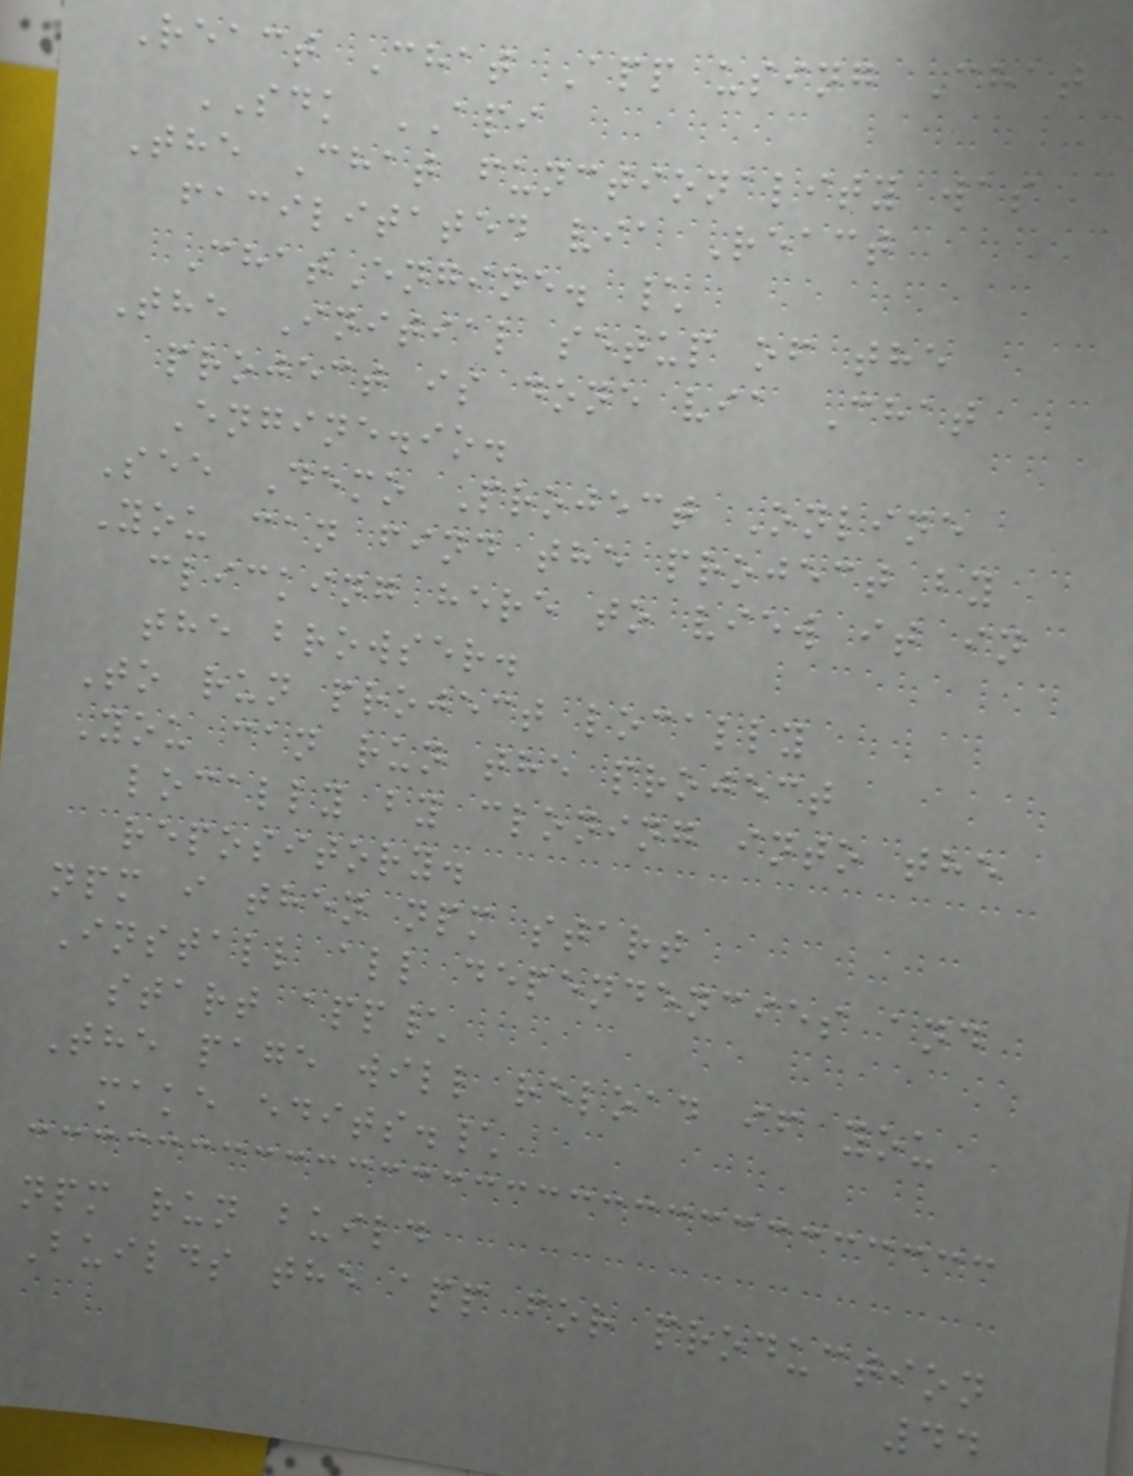React Chat App using Chat
SDK API
The Chat functionality was
facilitated via React
ChatEngine. \
The Initial setup of the
project is done via Chat
Engine.io.
See Demo Project Online
You can find the project by
clicking here to view it in
the browser.
To run project locally
You can run the project
locally by cloning into the
repository.
npm i then npm start
Install all dependencies and
start app\
The page will reload if you
make edits.\
npm run build
Builds the app for production
44
